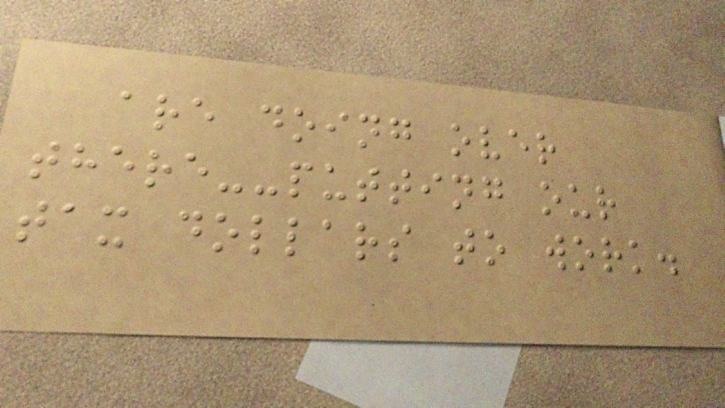are doing over
there--putting our
tax dollars to work.
